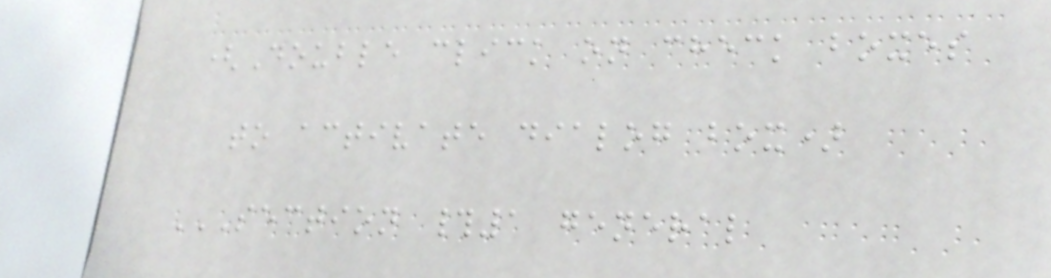(Double click on check boxes
to activate dialog box)
SECTION #1 GENERAL
